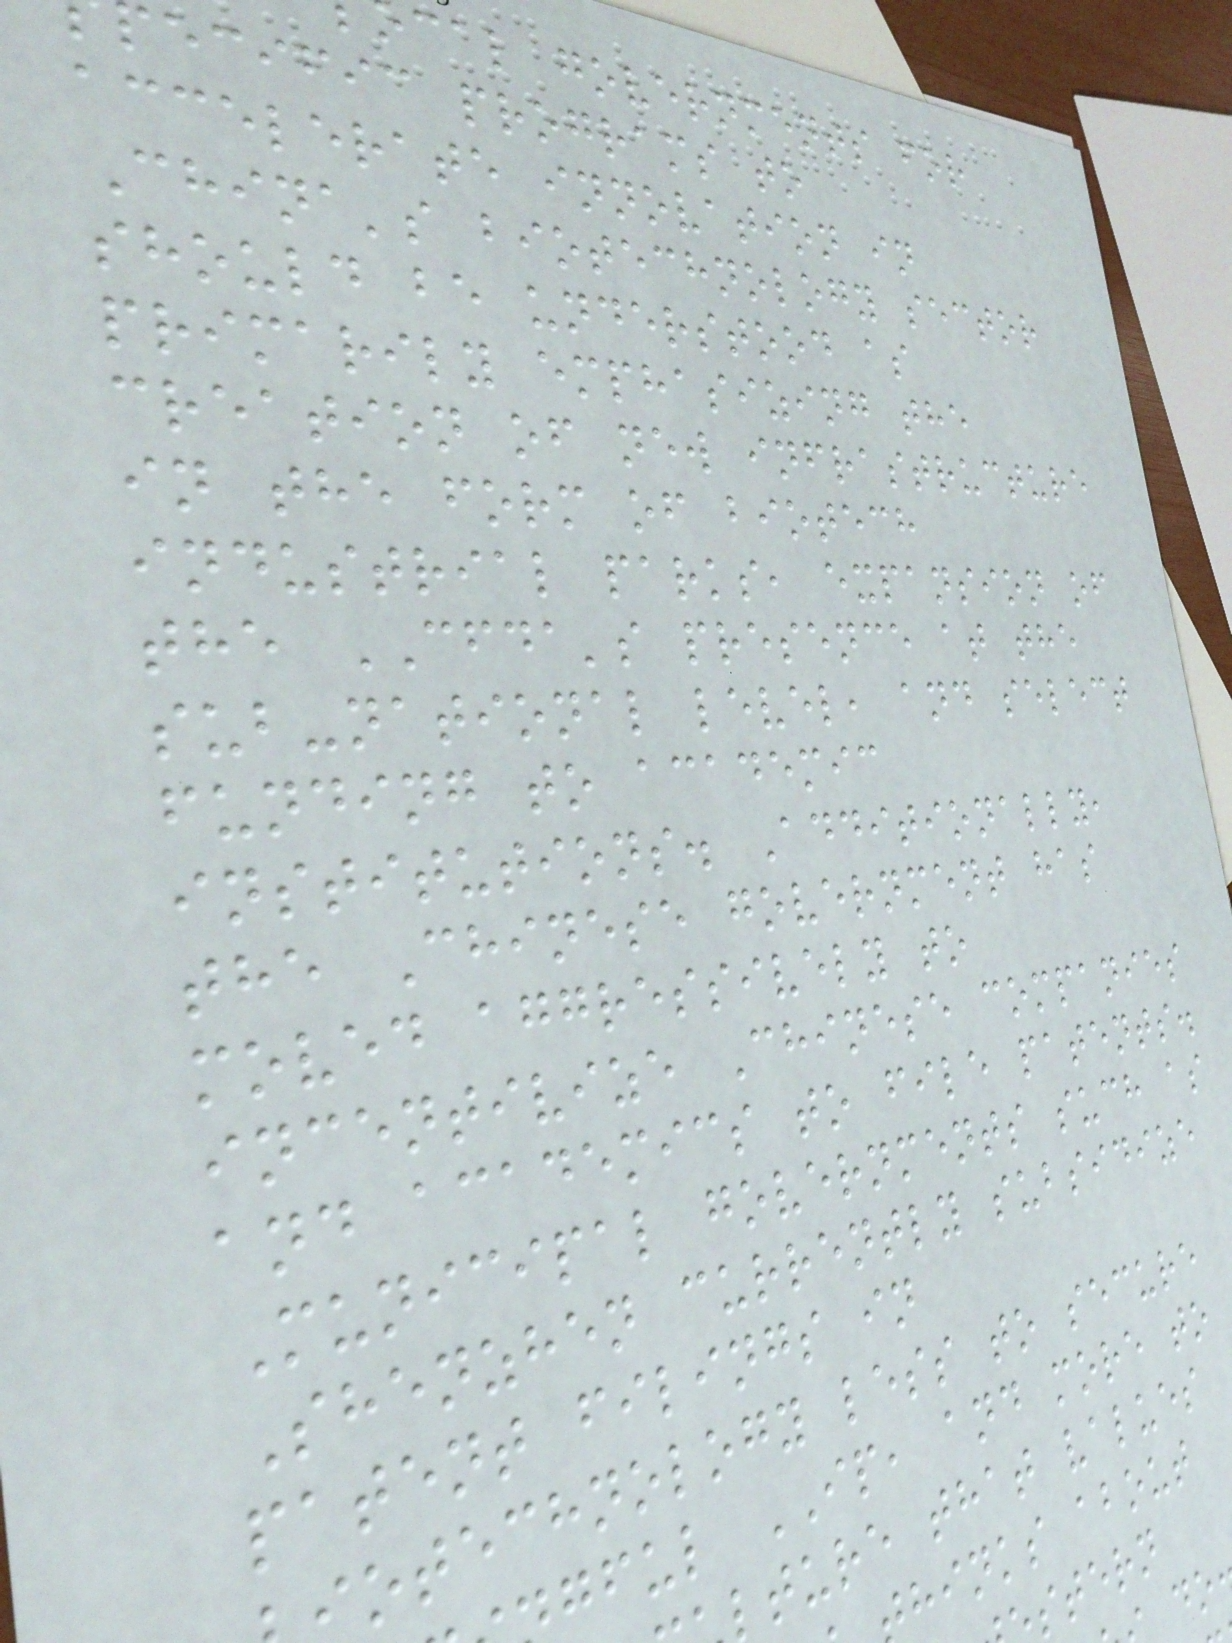cal governments for
ecific programs to
accelerate innovation in
China's biotechnology sector
should be understood as
primarily emphasizing the
creation of new infrastructure
in the form of biotech
industrial parks, expansion of
the CFDA's presence at the
sub-national level, and select
funding to academic
institutions. Additionally,
the Chinese government has
moved aggressively to
incentivize Chinese companies
and academics to file patents.
Municipal governments such as
Shenzhen currently subsidize
patent filings in
otechnology less to secure
gful IP, and more to
lture that values
hinks about
